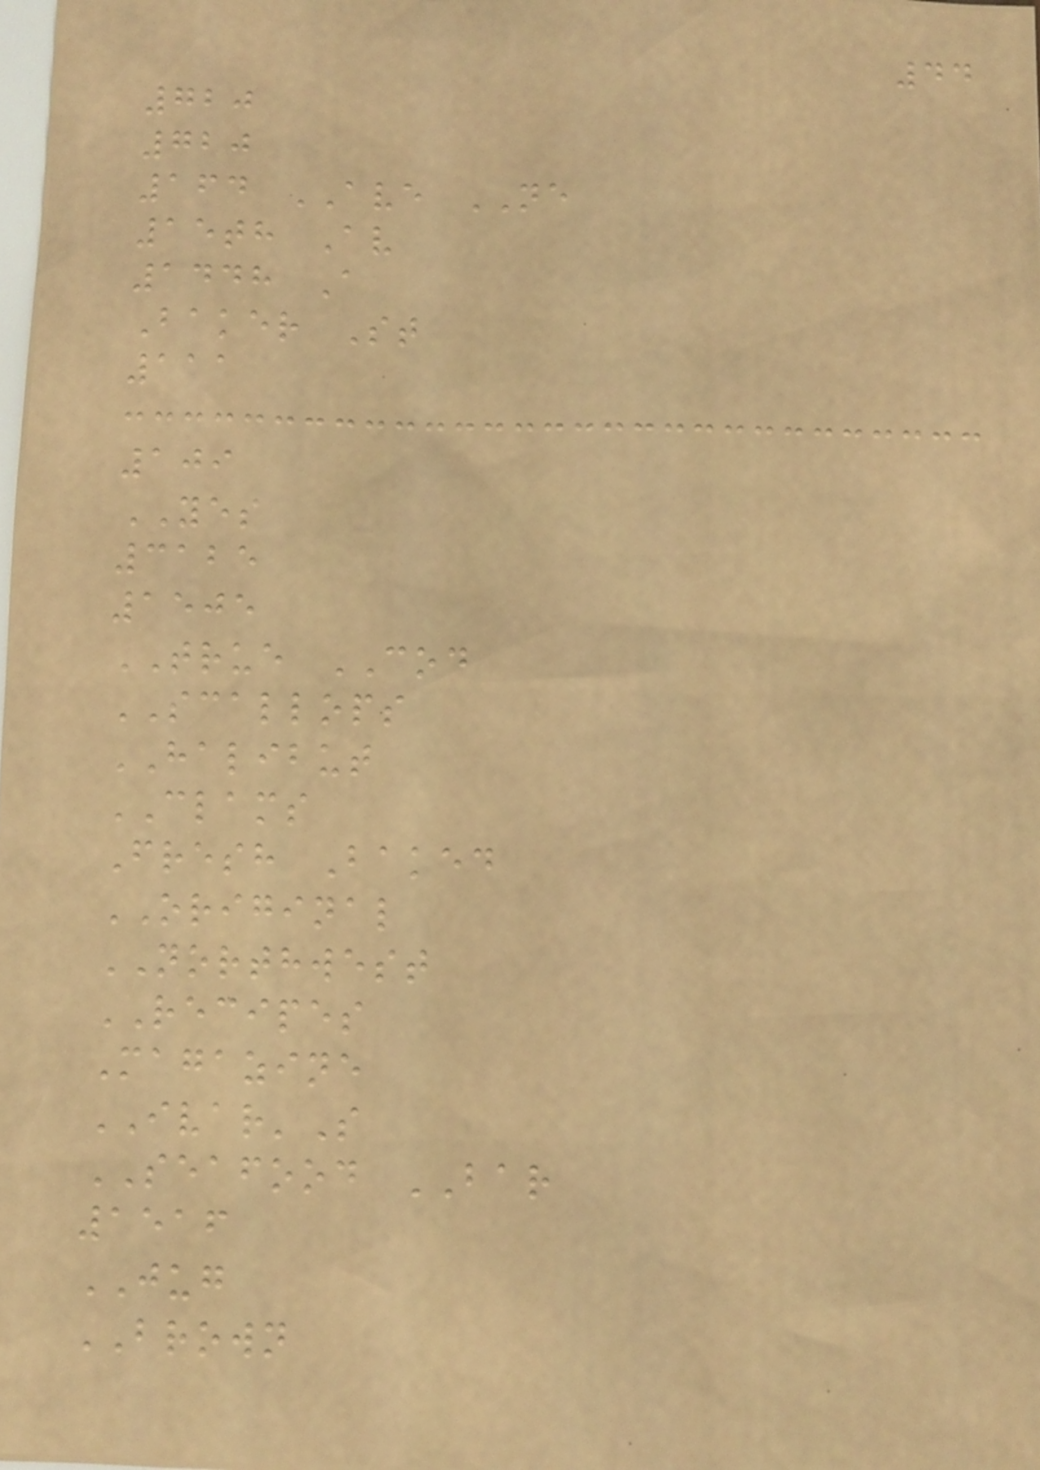44
720
720
164 AVE NE
15th Av
1448 A
Baker St
111
109
YES
3125
1505
TRUE COD
SCALLOPS
HALIBUT
CLAMS
Fresh Baked
ORIGINAL
NORTHWEST
RECIPES
Magazine
IVAR'S
SEAFOOD BAR
1516
JUG
BROWN
